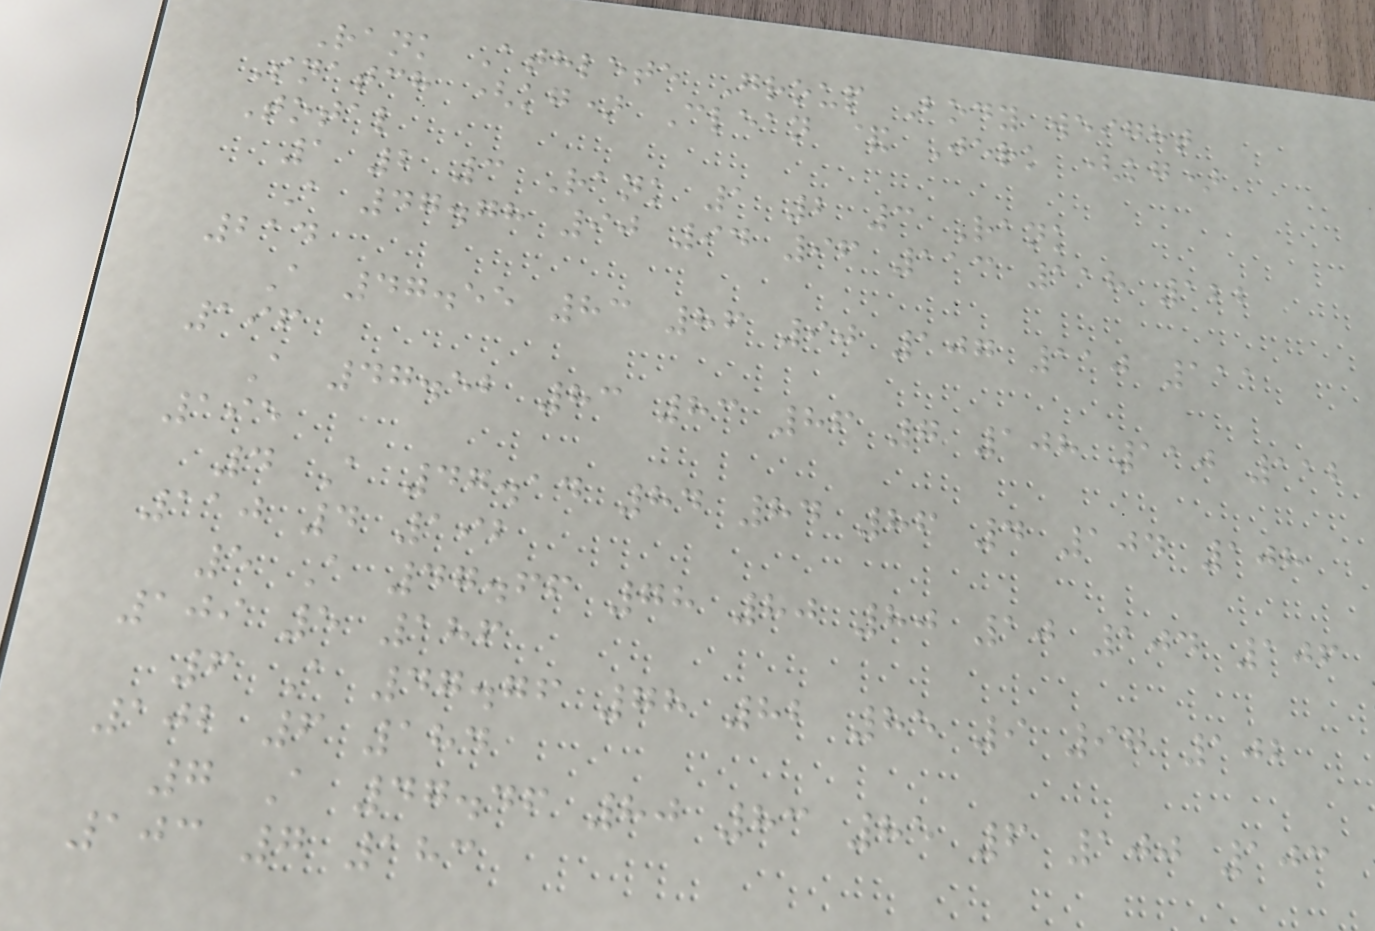Rank Athlete Group Body weight
Snatch (kg) Clean & Jerk (kg)
Total
1 2 3 Rank 1 2 3 Rank
A 47.78 90 94 96 113 118 122
214
A 47.55 83 86 90 107 110 111
196
A 47.52 83 83 86 7 108 110 112
195
4 A 47.14 84 84 86 4 104 108
110 4 192
5 A 47.66 78 80 80 10 104 106
109 5 186
6 A 47.76 78 82 85 9 97 102
102 6 184
7 A 47.46 80 83 85 6 100 103
103 7 183
